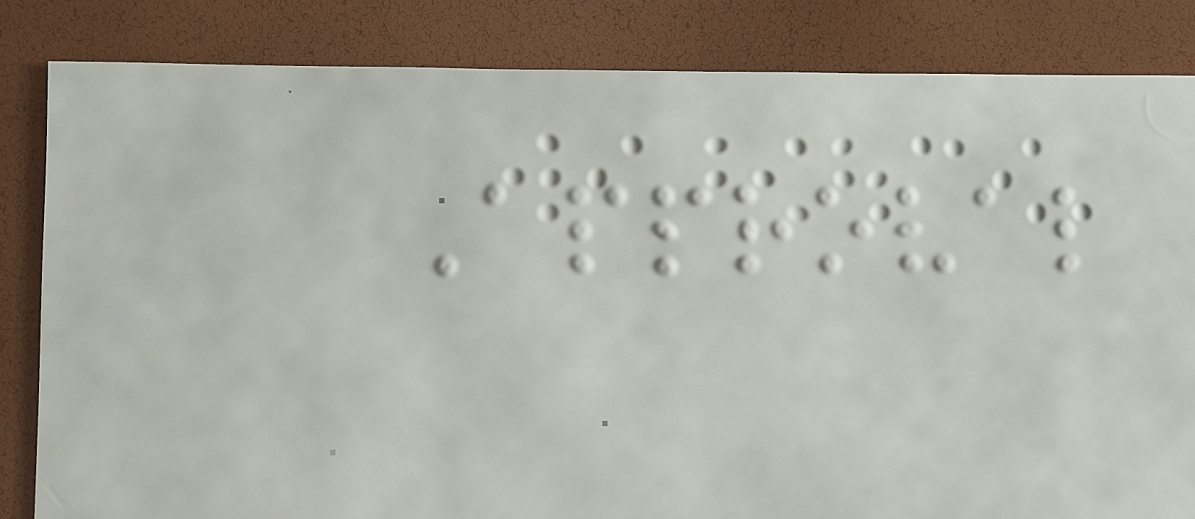Approval
